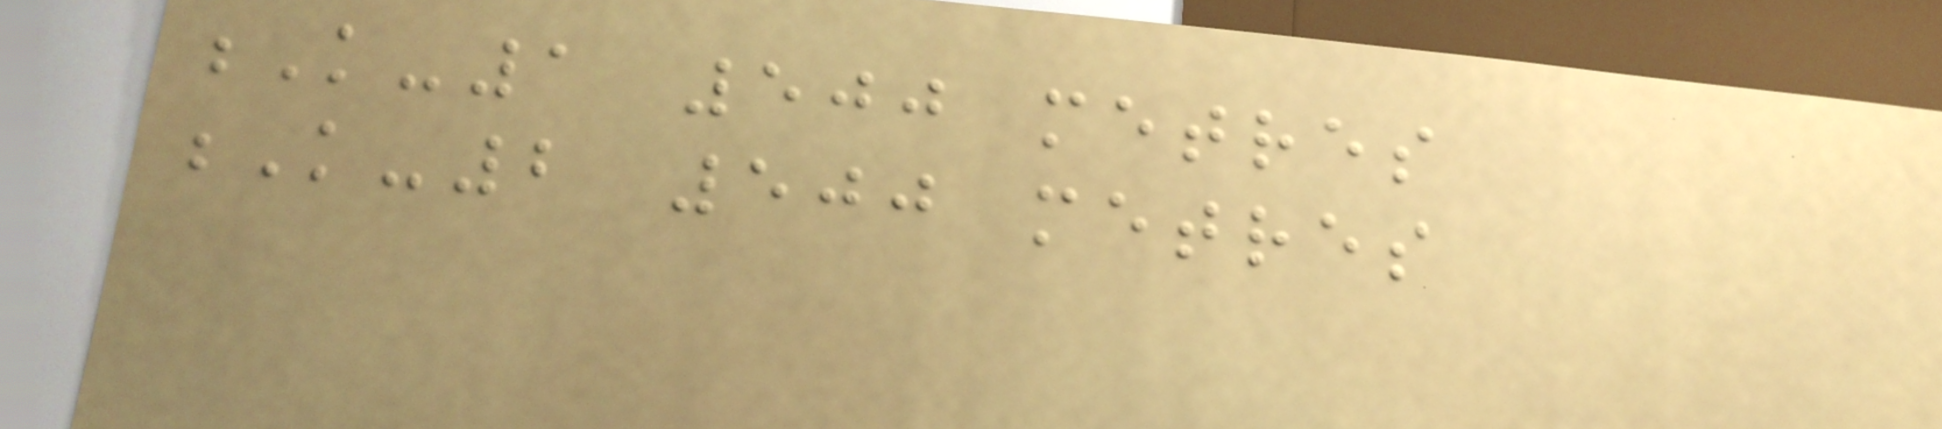K-1 500 metres
K-2 500 metres
